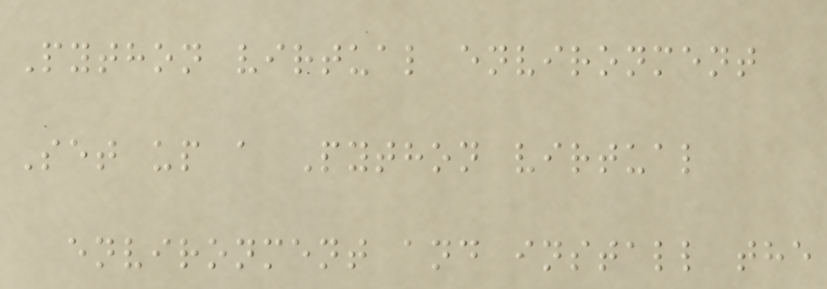Python virtual environment
Set up a Python virtual
environment and install the
